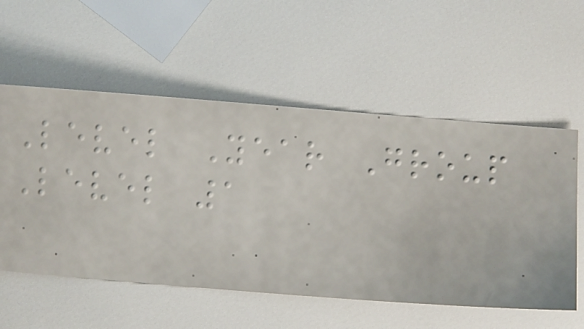Level Year Group
Level 1
